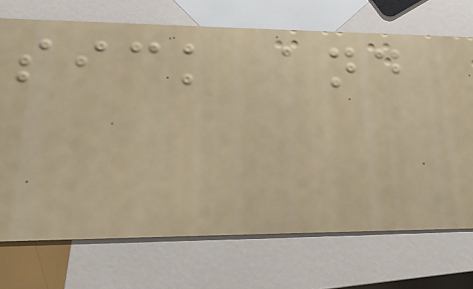sick and
